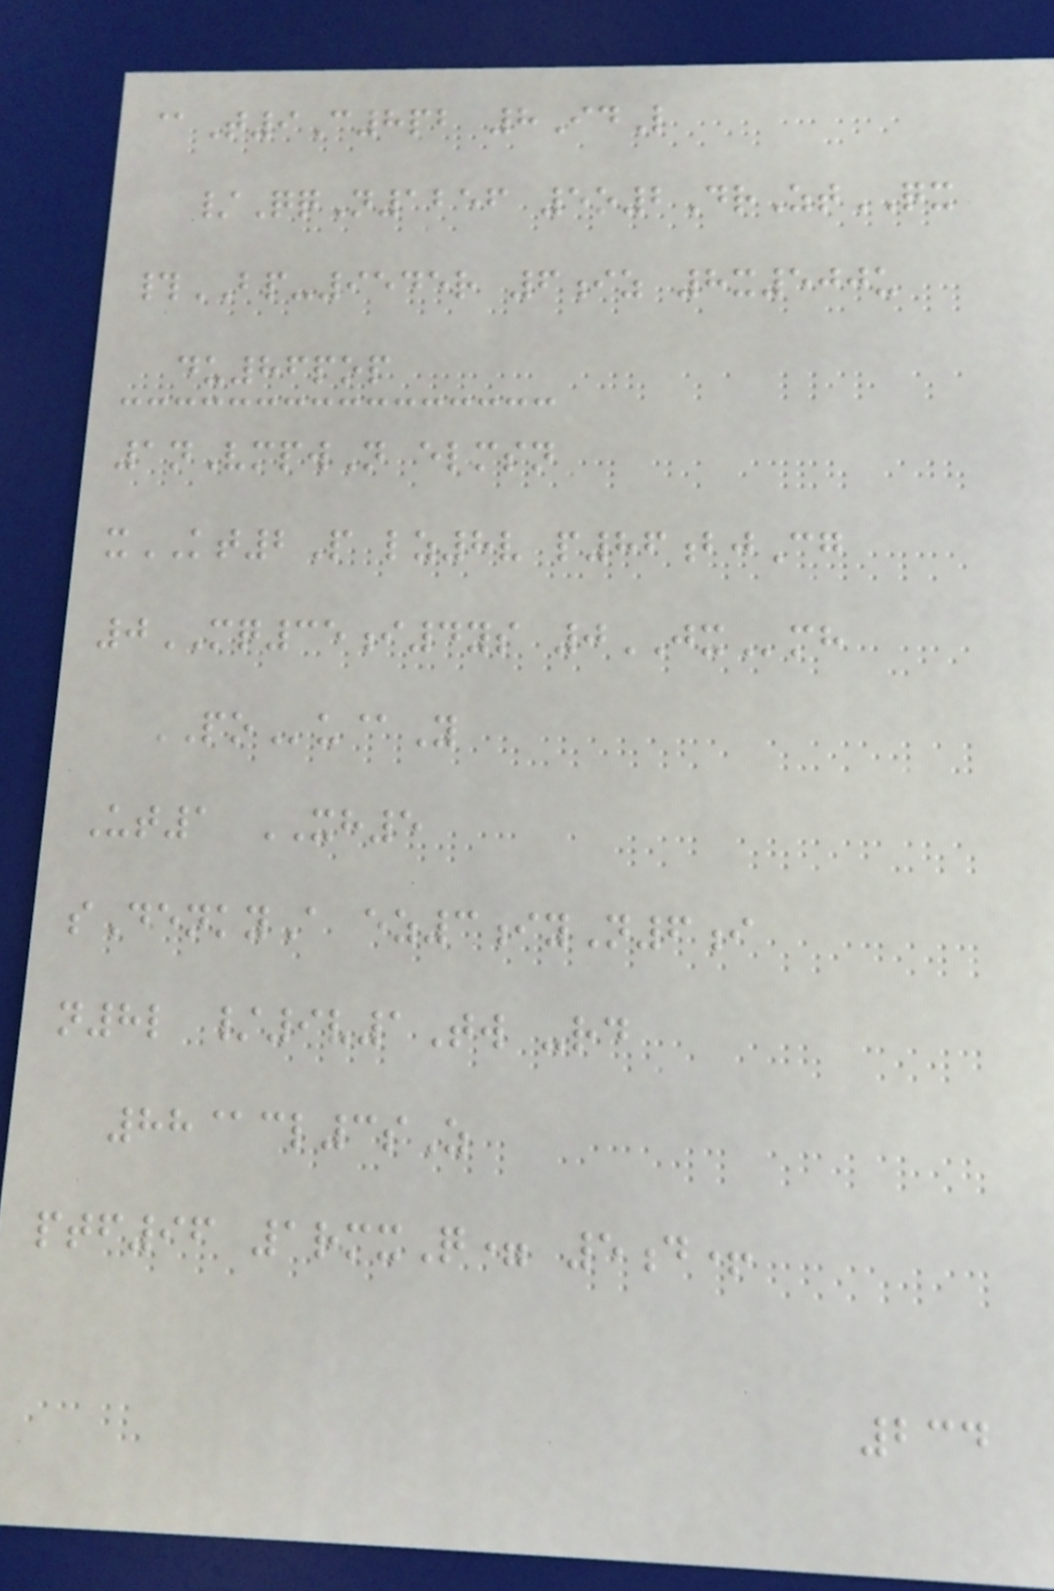@T9C8pb 8IdL
/QqN1256 5o2DrZtQX
#BP-9545r 6iz 8x500u
du86pop
1nVmpwN elmsn
xKT2P lz8v p86bjCg
0MQ35i4ys 0JXmh
POu@Y
Ut1 XH5
sDenkyA ez3iyN6i
n8l /9v1Tw -rd
88@cl3sZ
ptf96 1rmxQ= 5d+
234
